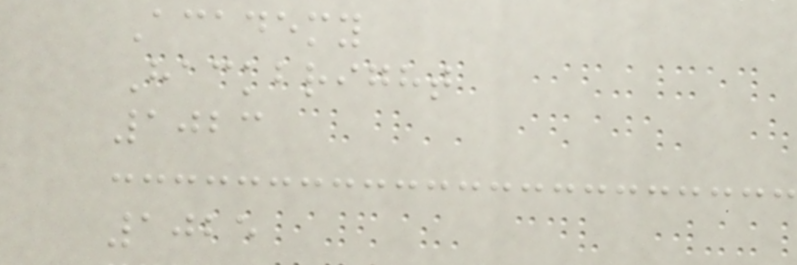Academy
Hackbright
1023
1025
